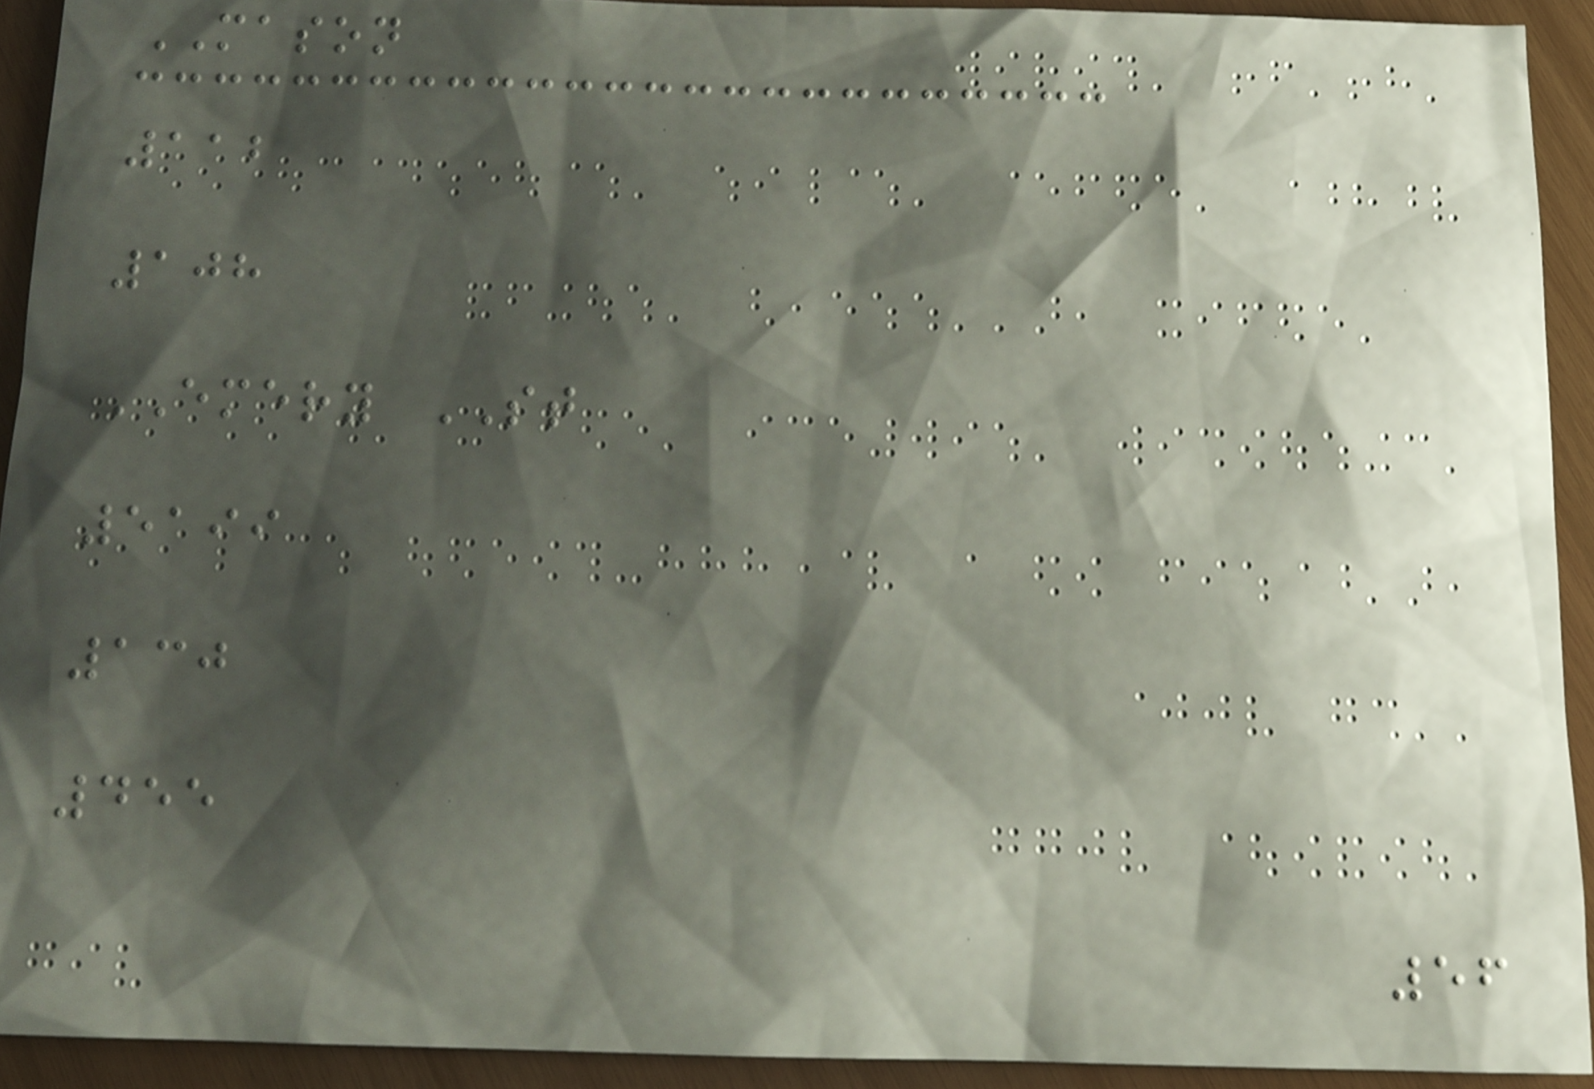MASON
112
108
EMERY ST
5199
130
455
56
